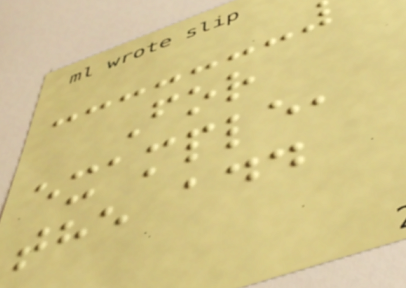For
example,
the add
